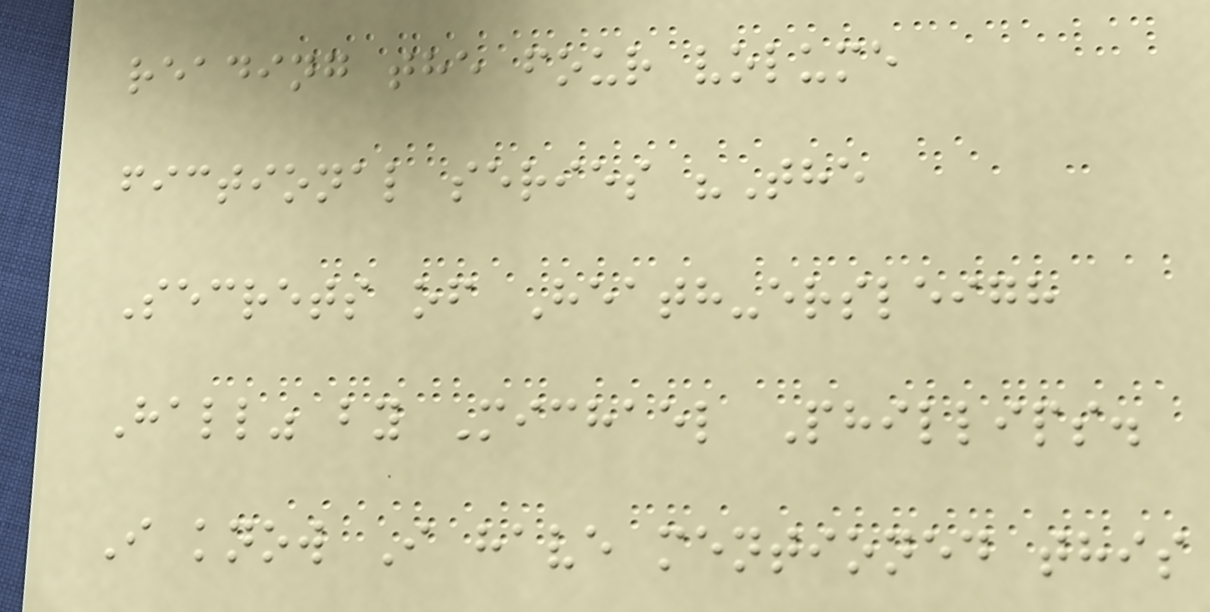reading the four volume
fictional series "The
Secrets of Heath-ersleigh
Hall" by Michael Phillips.
I know I have mentioned this
